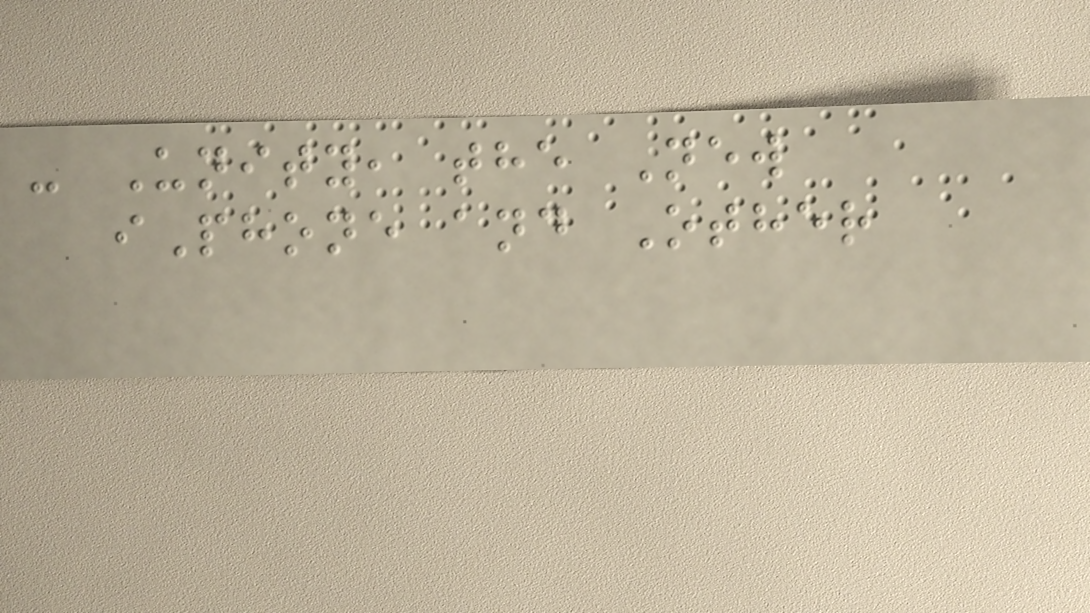- Unity, the New
iPhone and Other
